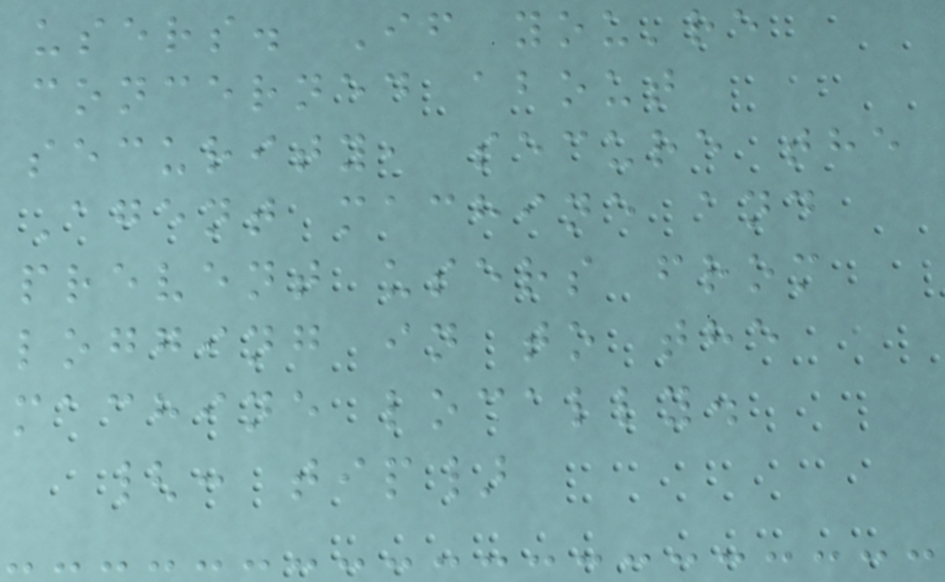users. If you're
concerned about
security, secure the
Agent machine and
prevent users from
logging in to the
machine locally.
{: tip}
